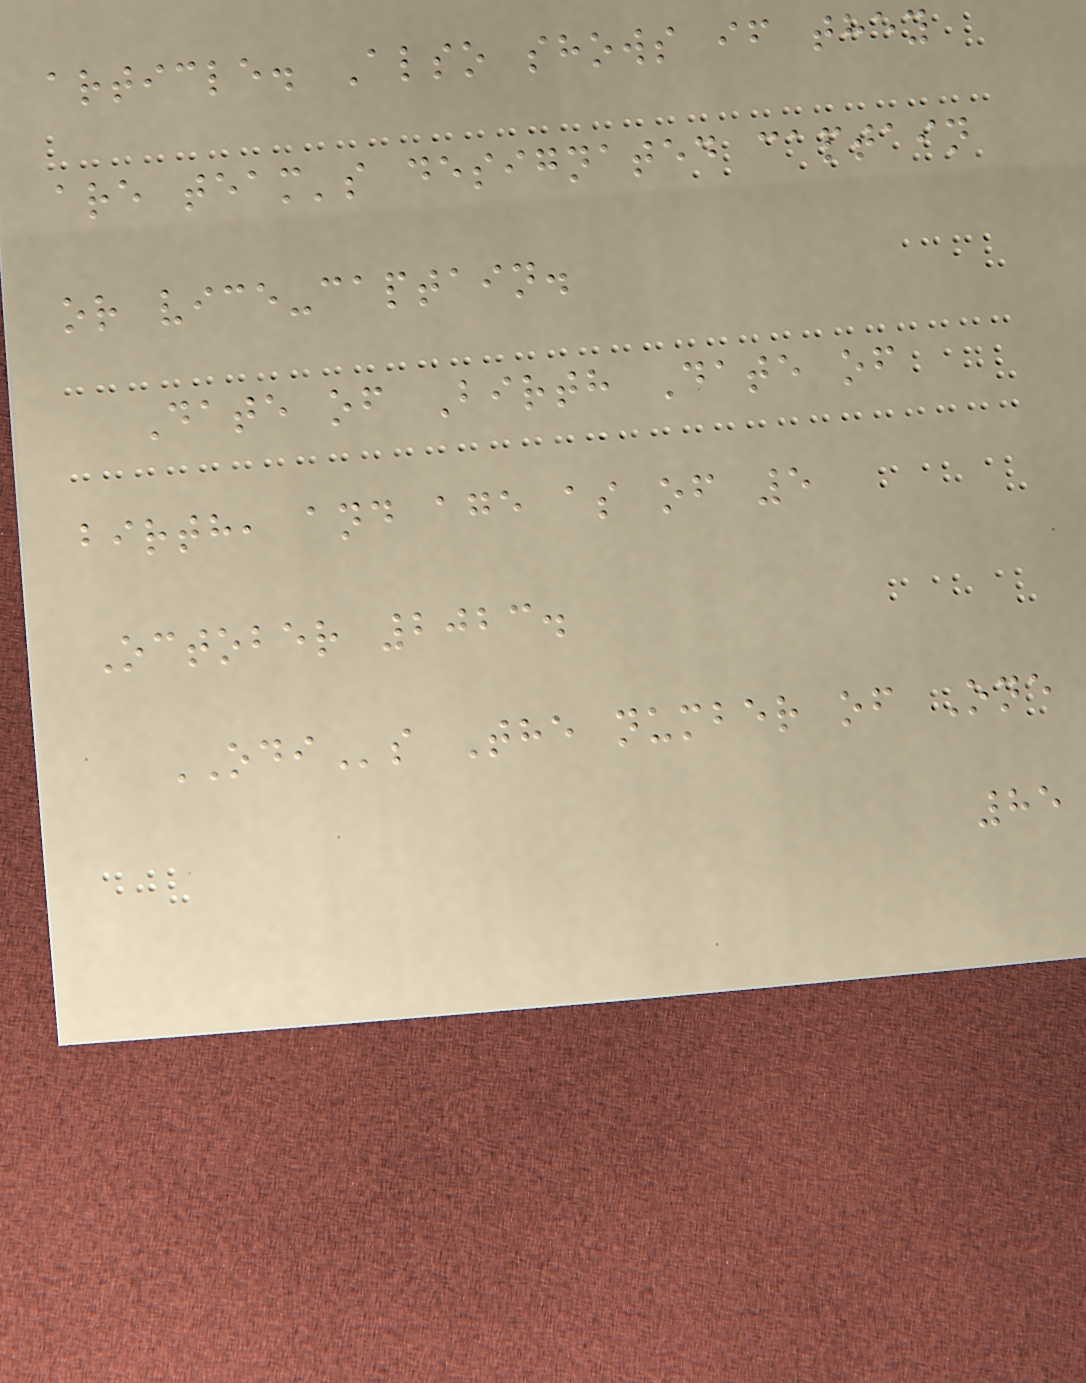article. Also shows if they
are team's designated captain
or vice-captain.
Date of Birth Date of
birth, and age as of 5
October 2023.
ODIs The number of One
85
